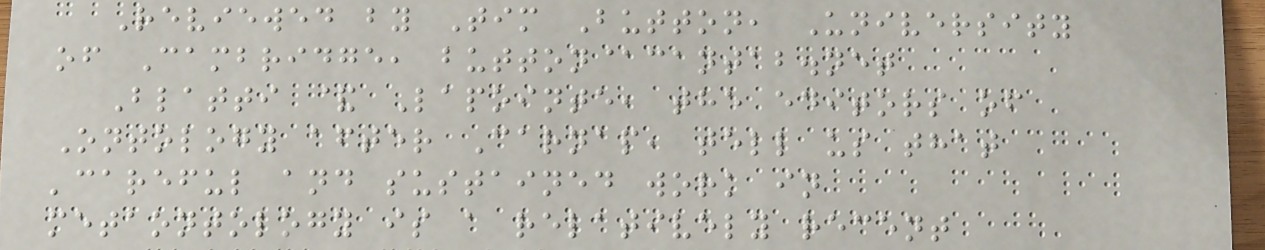Reviewed by Tim Button, University
of Cambridge, button@cantab.net
Blatti & Lapointe, the editors of
Ontology after Carnap, tell us that
'careful and sustained work in
metaontology is a relatively recent
